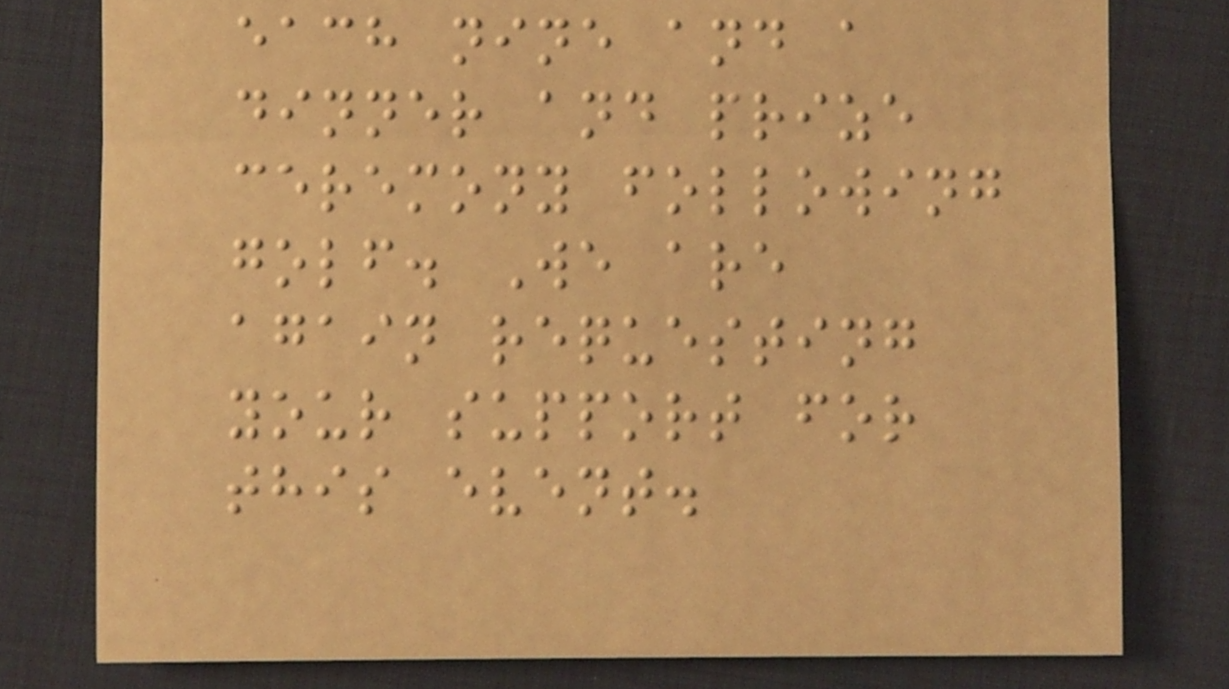each nine and a
dinner and prize
ceremony following
golf. We are
again requesting
your support for
this event.
